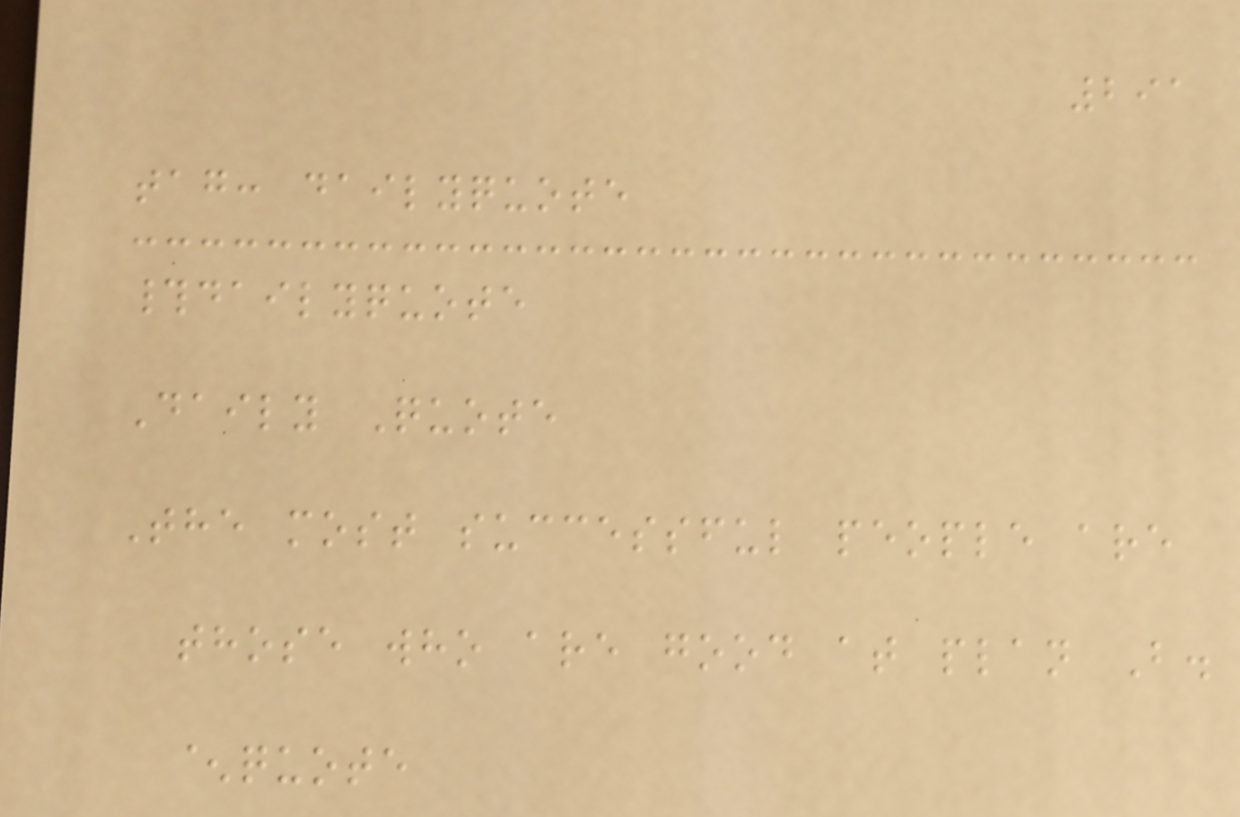291
tag: dailyquote
#dailyquote
Daily Quote
The most successful people are
those who are good at plan B.
^quote
